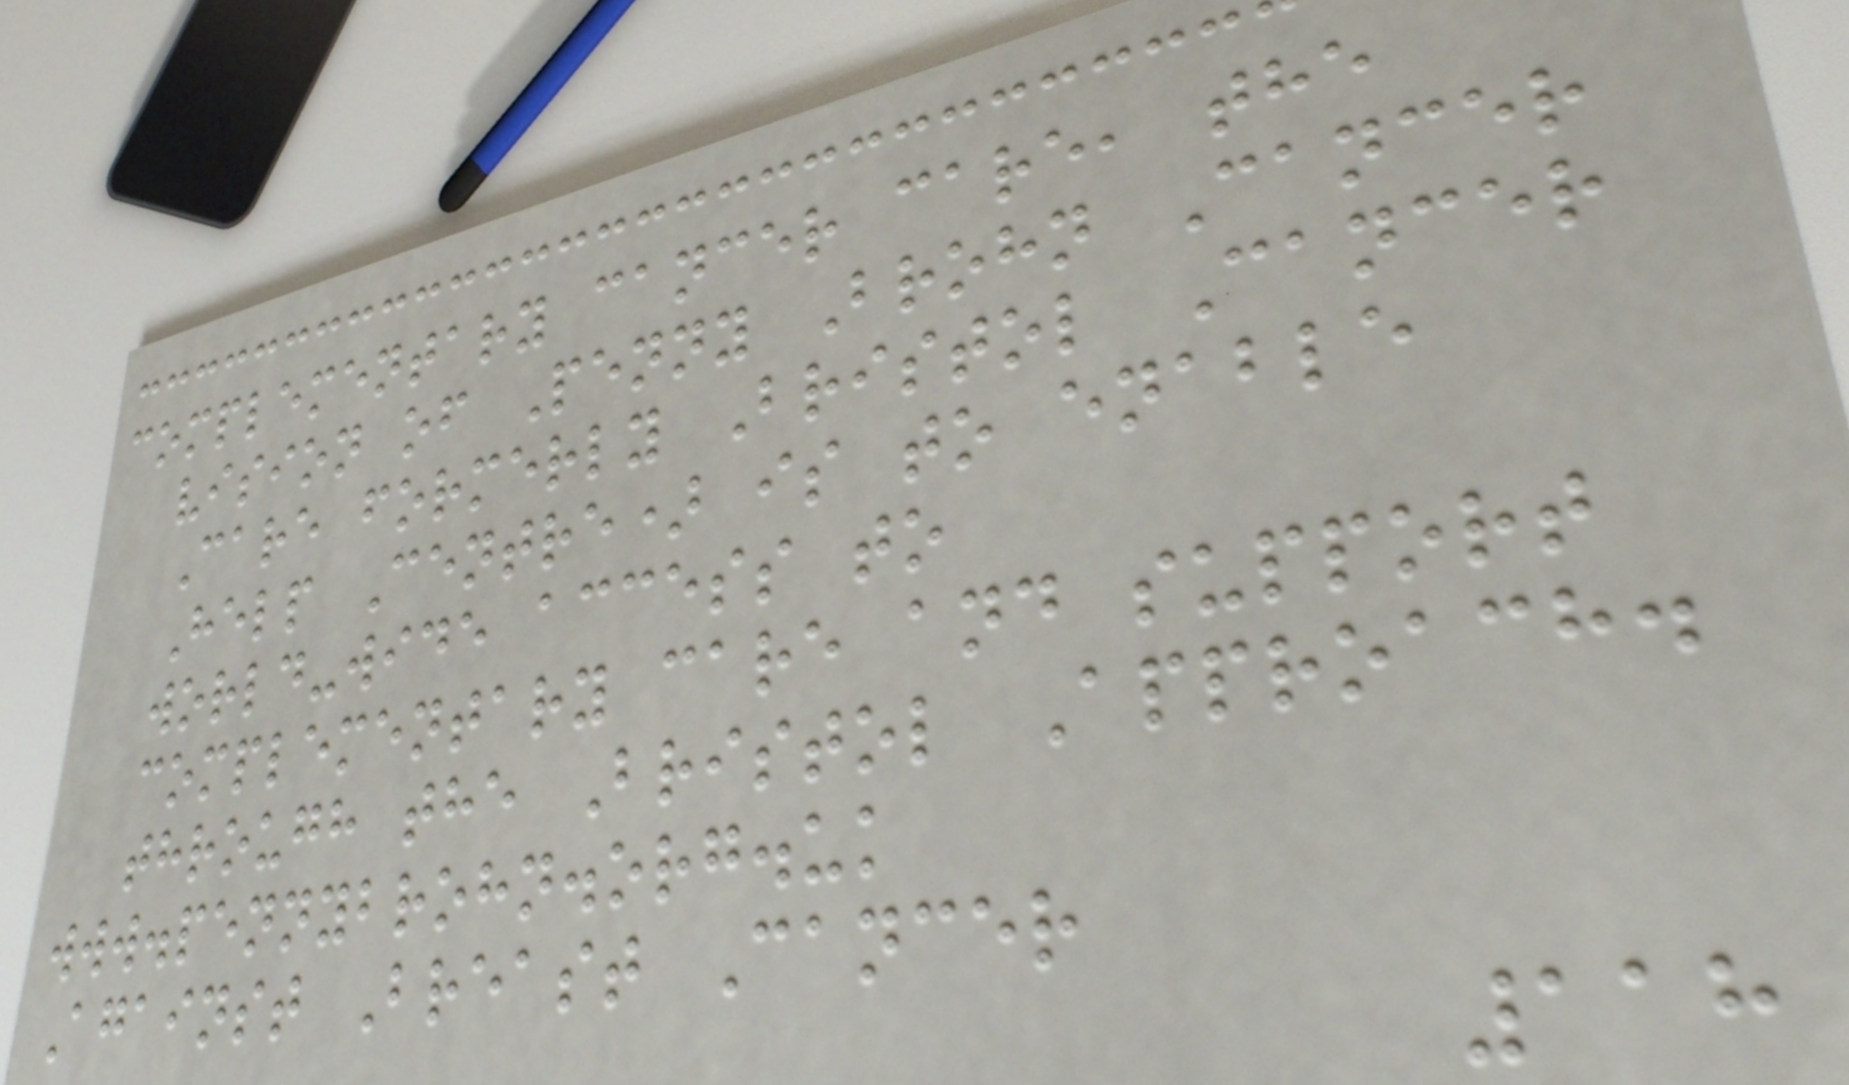complementary cancer care, the
vision of Penny Brohn Cancer
Care formerly Bristol Cancer
Help Centre) is to enable
world-wide access to
complementary care and support
through the Bristol Approach.
www.pennybrohn.org.uk
Against Breast Cancer
118
